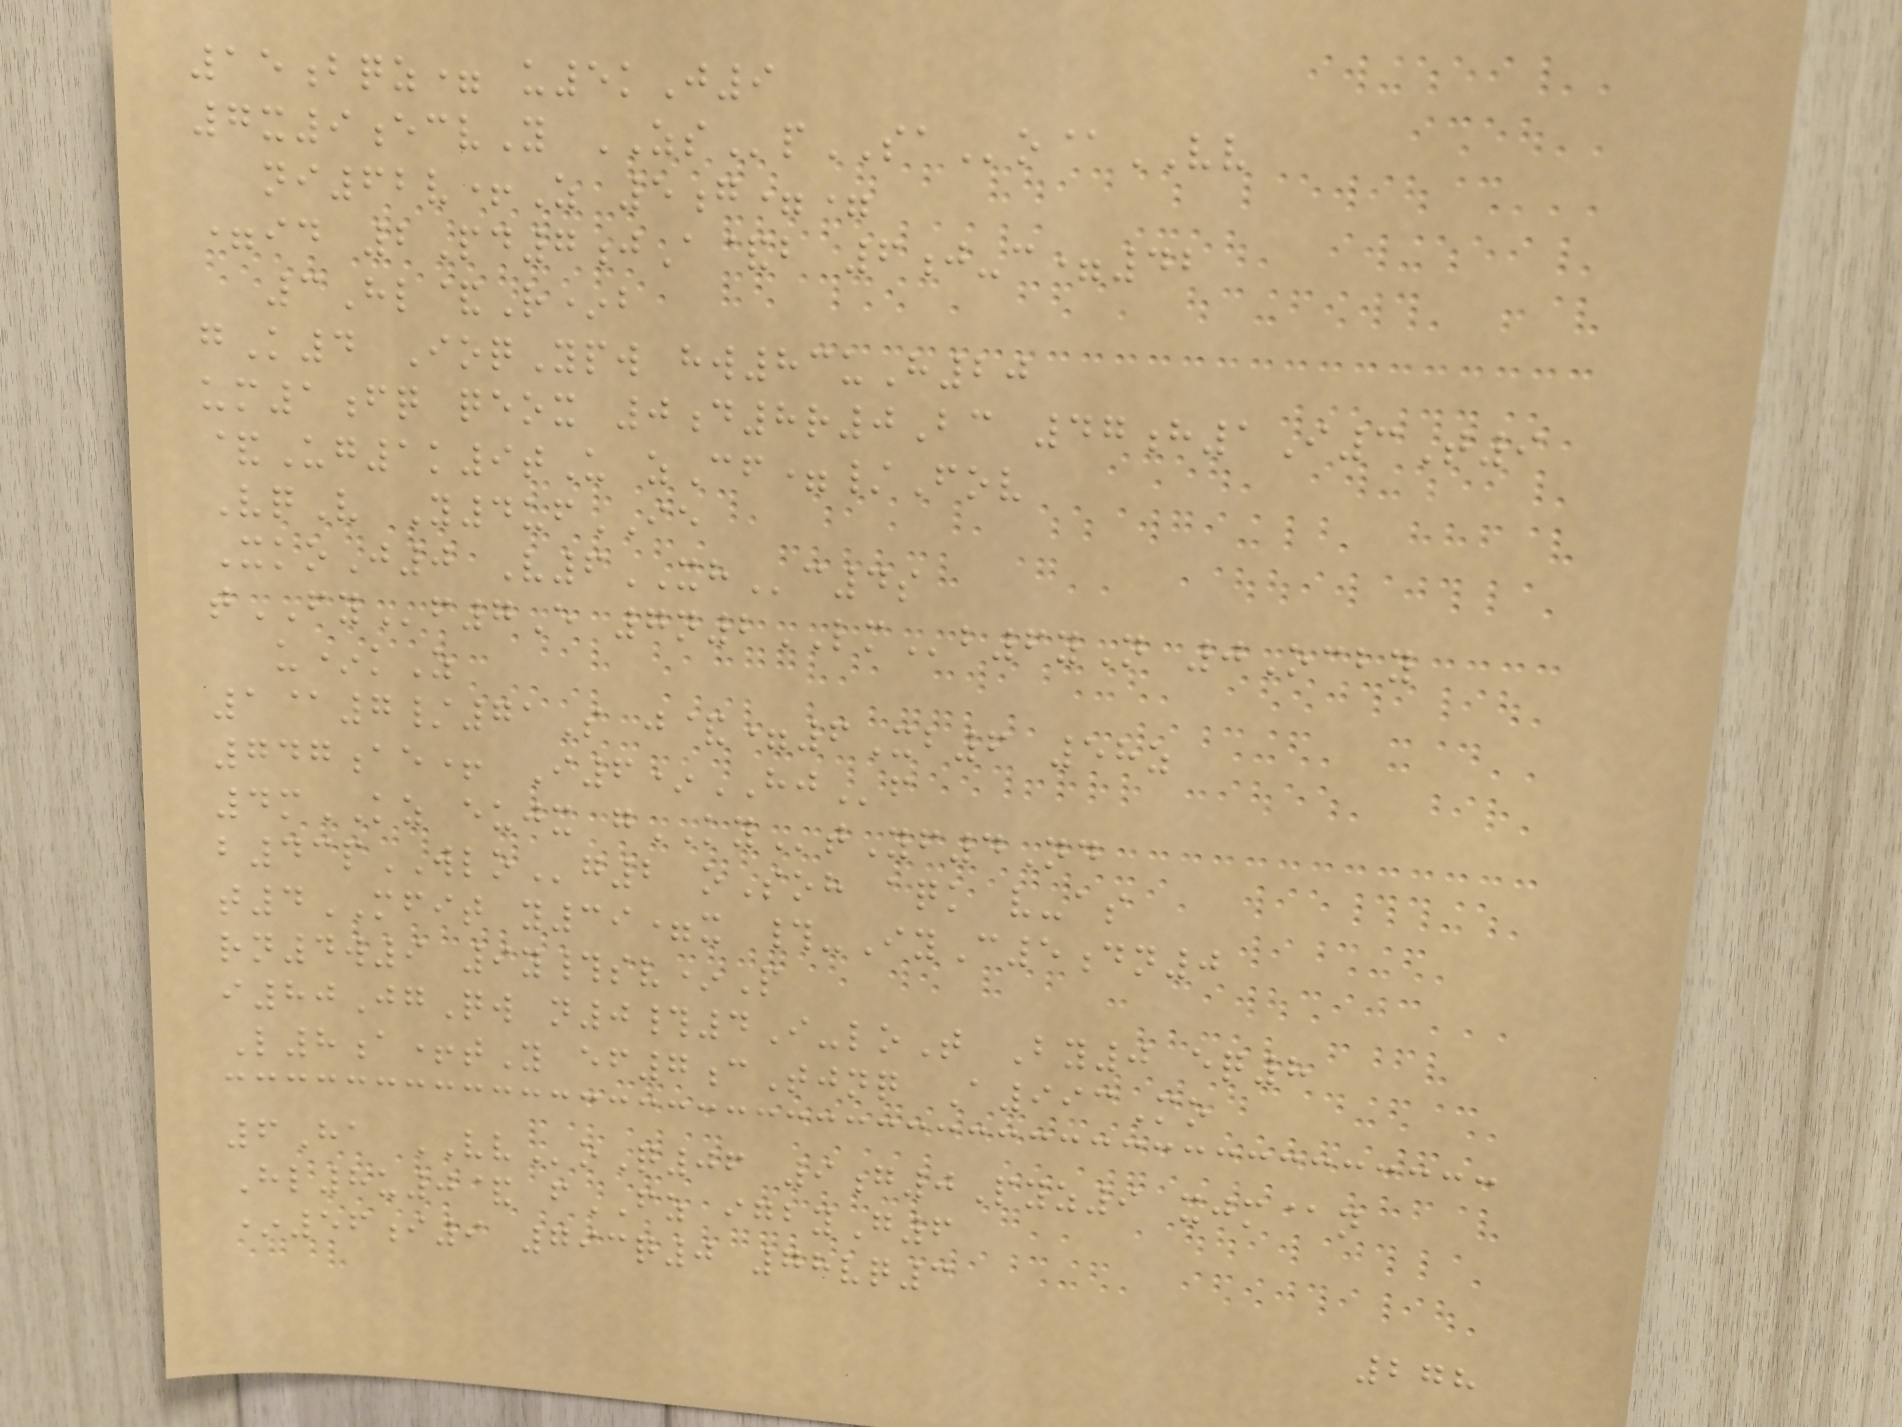15bqz= u5kJ9
7x9ecvY ZSpSAo@VV
ni62v+Z 5g==
=id 2Pd7jA&b 6j-c=42
3Hl&R*b
gK4 IoqYpw hw83uH20
um1fq qeox 0d8r0Bc 47h1I3T9
&Ug1k9tU zCf=/Fov
VqV Y4ufIE
XkoJ0 V6XHc4s
tFYf7E 7n2LMb6yN 0Ocby
u*kZ
1@7/71S j&=6Xb6 58z
747ae+ I6*HJf
4mKZ eujx gKYtYf4Nd
b43pWLOg2 oSoh aqk v-as
t4MFIT y39=x #-IyC5dn0
rn4w9 9y#sv*P
i80JgQw n0#4I-loT By0 eq8
L8a+tY ef7cTjnq A993Mo
6Ha VVoQ06 9g0Pyz9 xjm@n
Hl8u0& fFZ igbyG6
*56i9 793q0 78vq3
278
